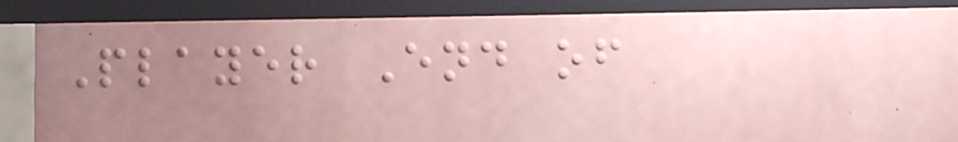Player End of
